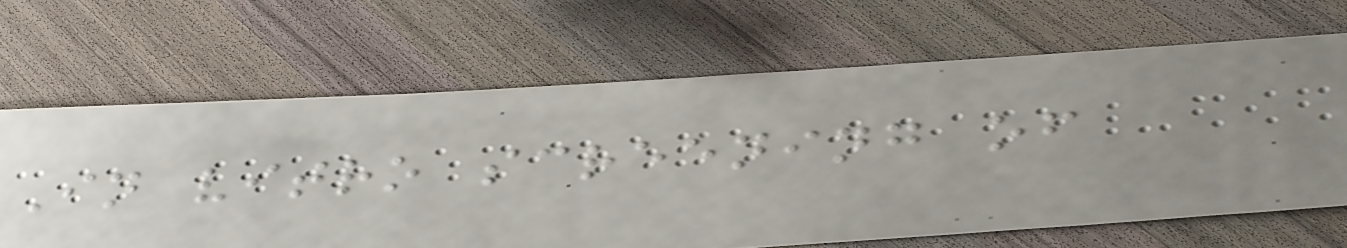In vitro screening of
